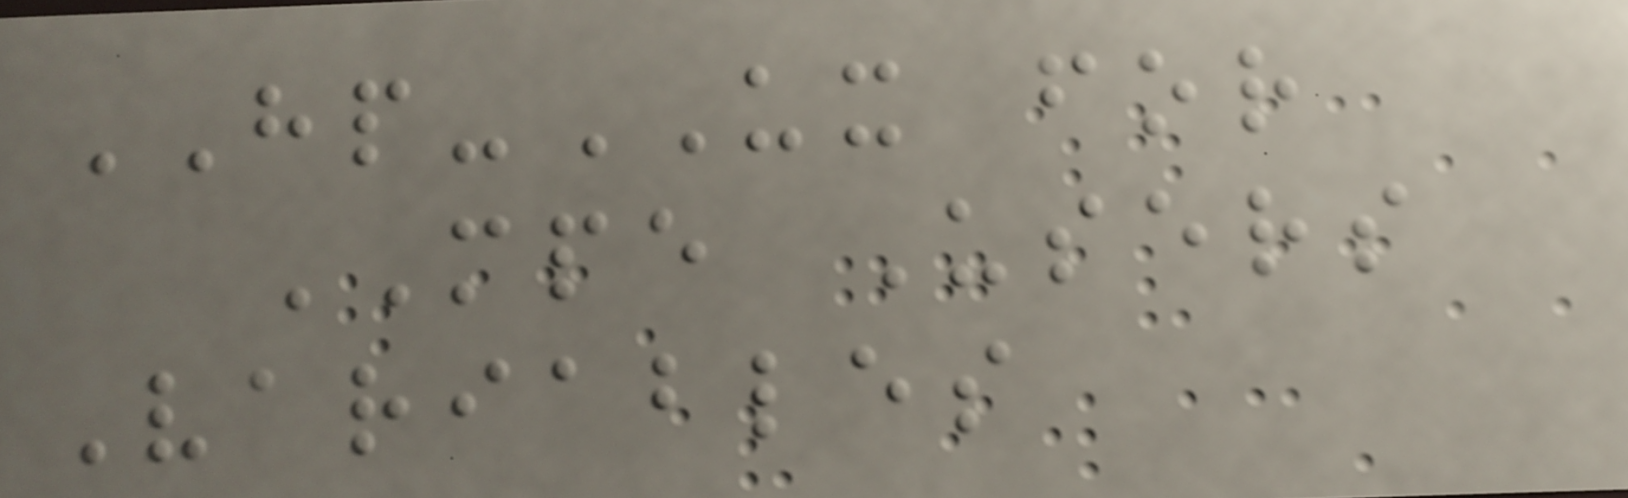HP-UX for
MPE Users
Variables
